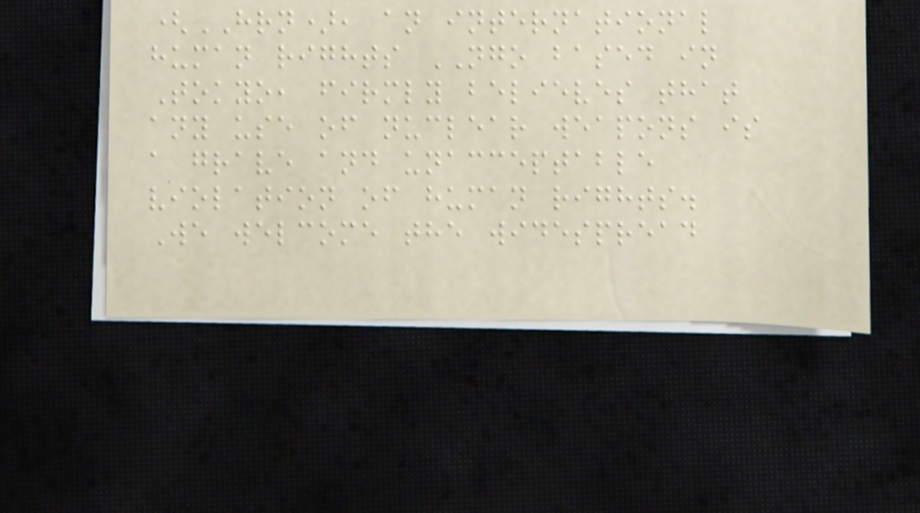(HRN), an international
human rights NGO based in
Tokyo, firmly believes that
any use of nuclear weapons is
a grave and unacceptable
violation of human rights.
We welcome the widespread
